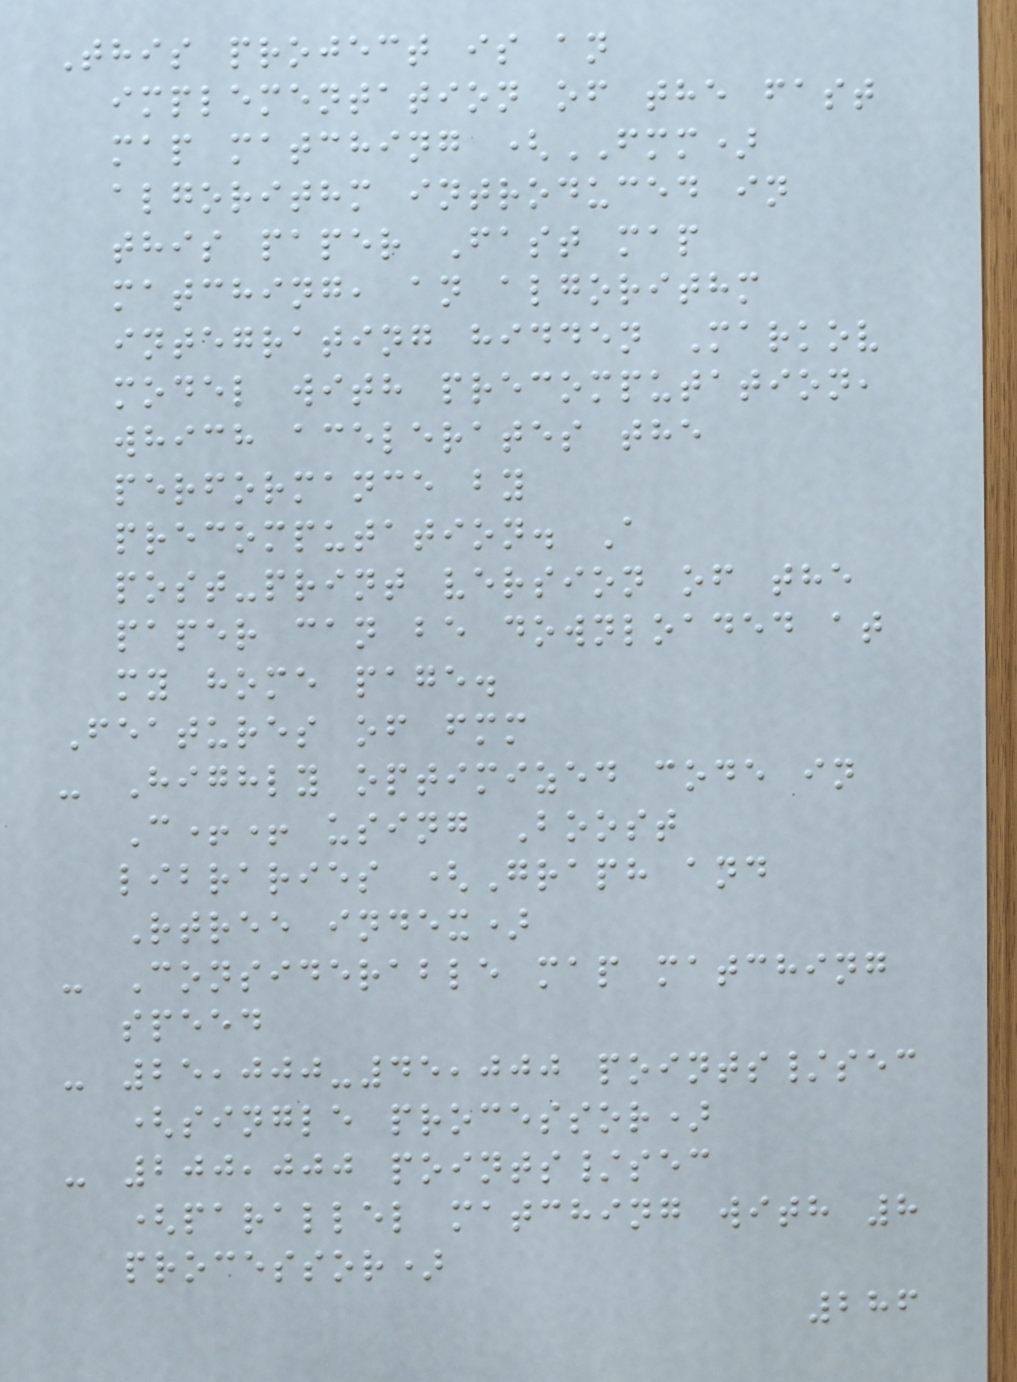This project is an
implementation of the fast
map matching (FMM)
algorithm introduced in
this paper Fast map
matching, an algorithm
integrating hidden Markov
model with precomputation,
which acelerates the
performance by
precomputation. A
post-print version of the
paper can be downloaded at
my home page.
Features of fmm
- Highly optimized code in
C++ using Boost
libraries (Graph and
Rtree index)
- Considerable map matching
speed
- 25,000-45,000 points/sec
(single processor)
- 200,000 points/sec
(parallel matching with 8
processor)
286
